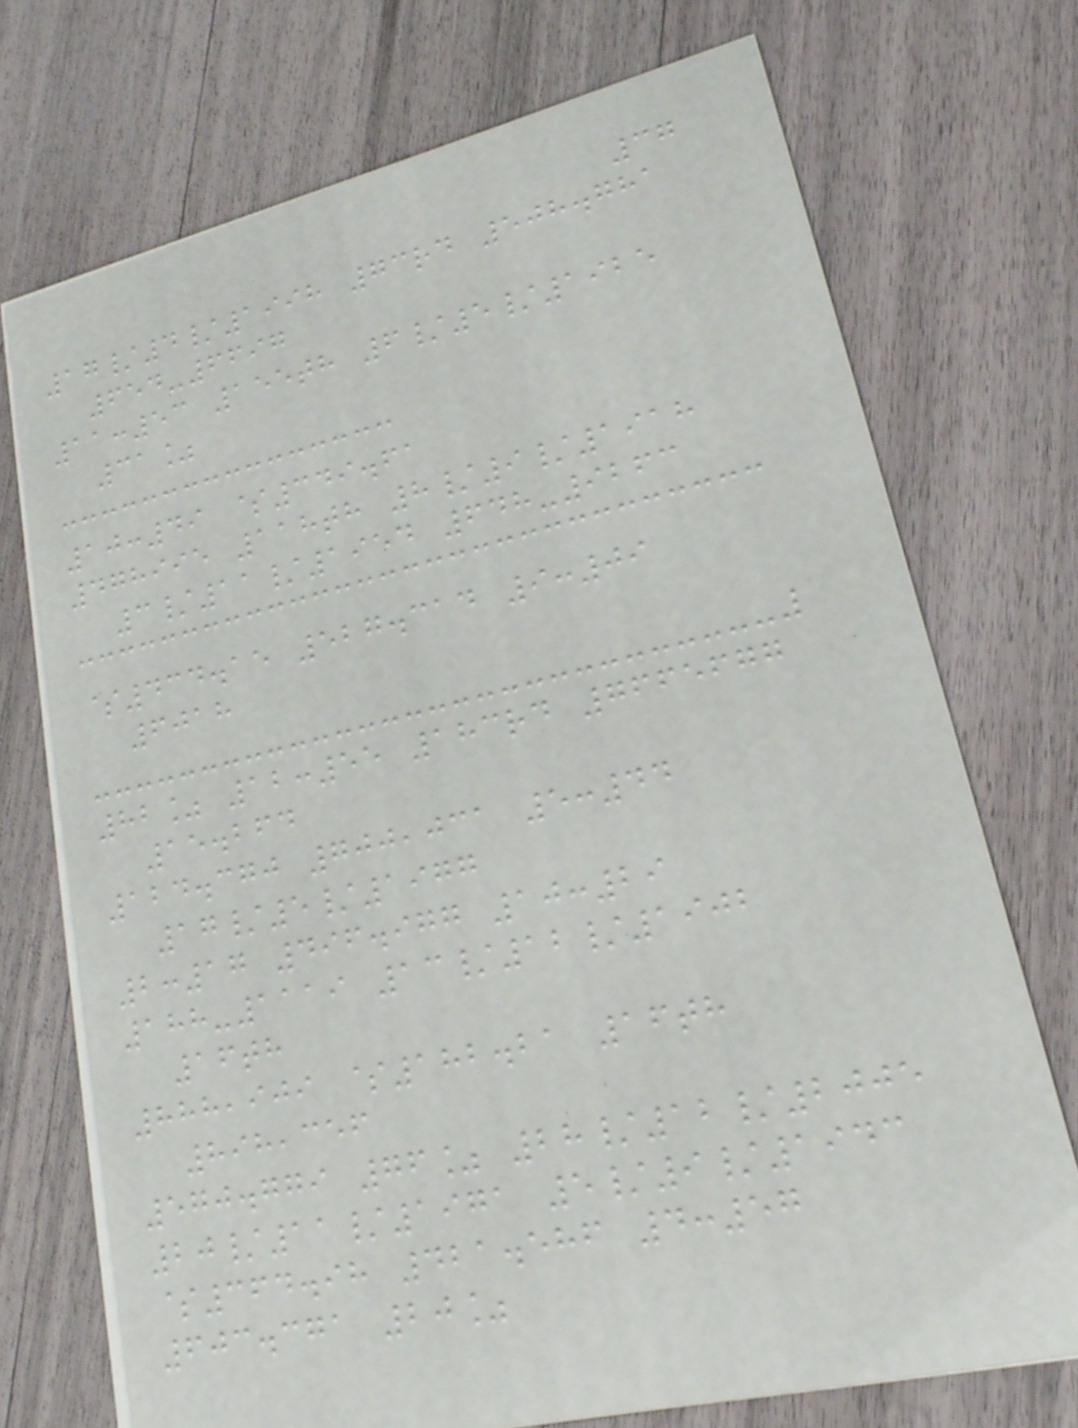37
17/4/1998 73rd 508.781
654-6697
11:53 155th 6/5/1925
31%
10:49 $349.61
478995 118th 8/9/1918
3/11/1954 648-9263
$434.15 527.314 9:09
6018
82% 12:55 183rd 7665677
15.264
124.370 700,031 5:44
17/5/1977
2:17 496.977 10:29
188-1119 13/12/1902
16th
888,909 $182.21 16th
898,356
570.779 76% 28/12/2005
20/11/1971 5/9/1943
$364.98 421.586 4:57
603.371 20%
